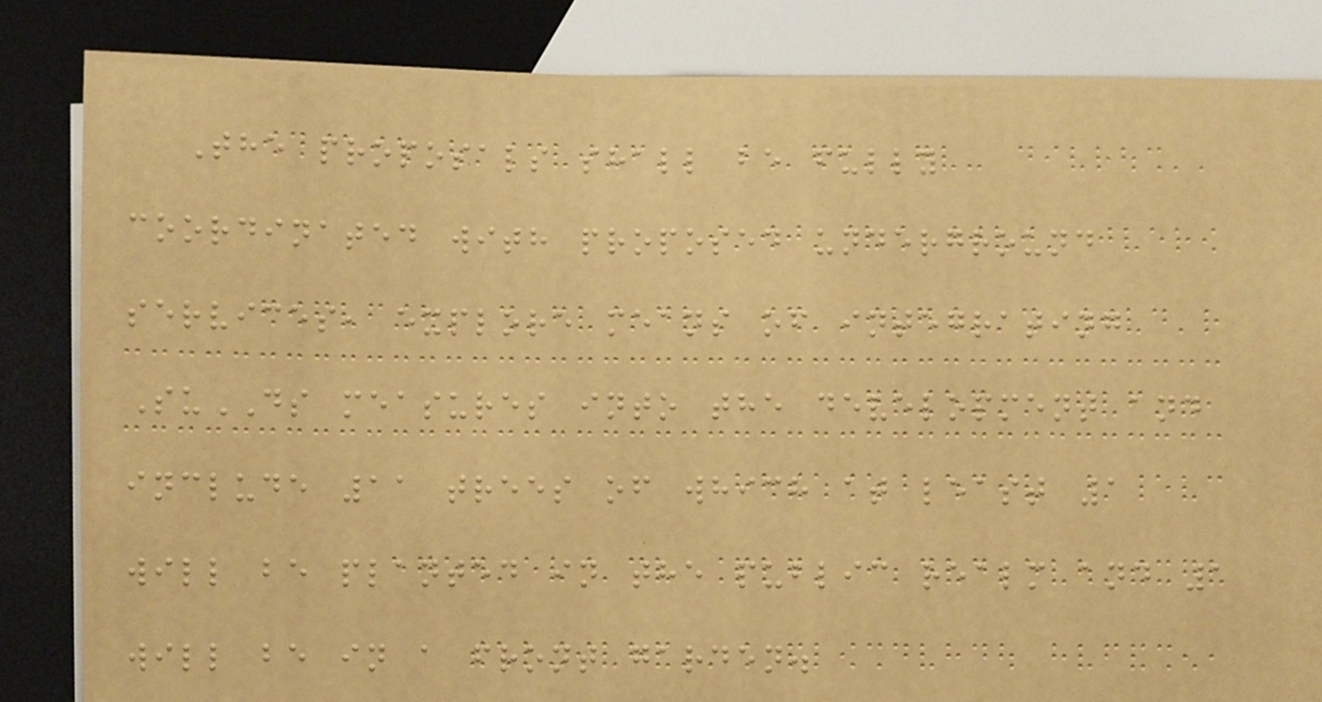The proposals shall be fully
coordinated with proposed underground
services, explore means of integrating
SuDS measures into the development and
include 11 trees of which at least 1
will be planted in the public realm and 1
will be in a front garden.
